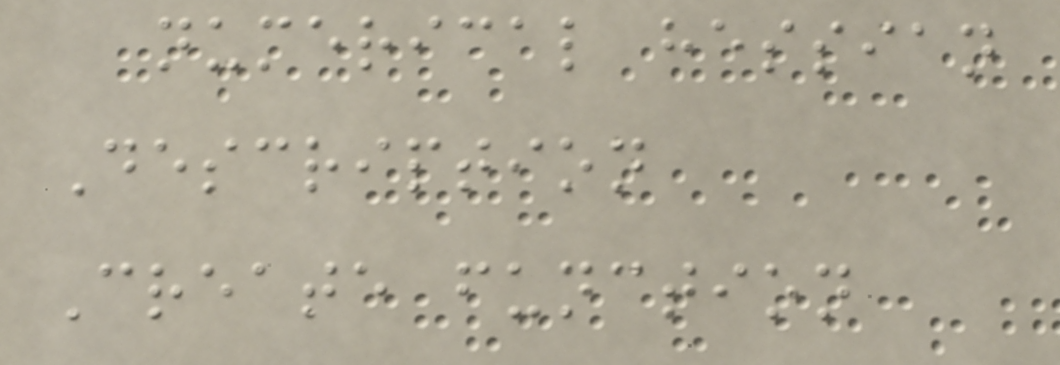numerical hessian
Description
Create function
